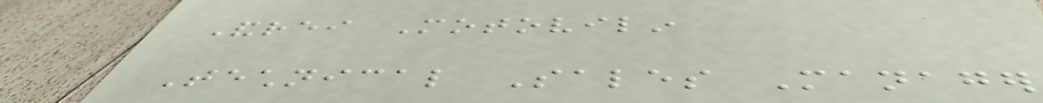Andrei Motovilin
Technical Sales Manager
